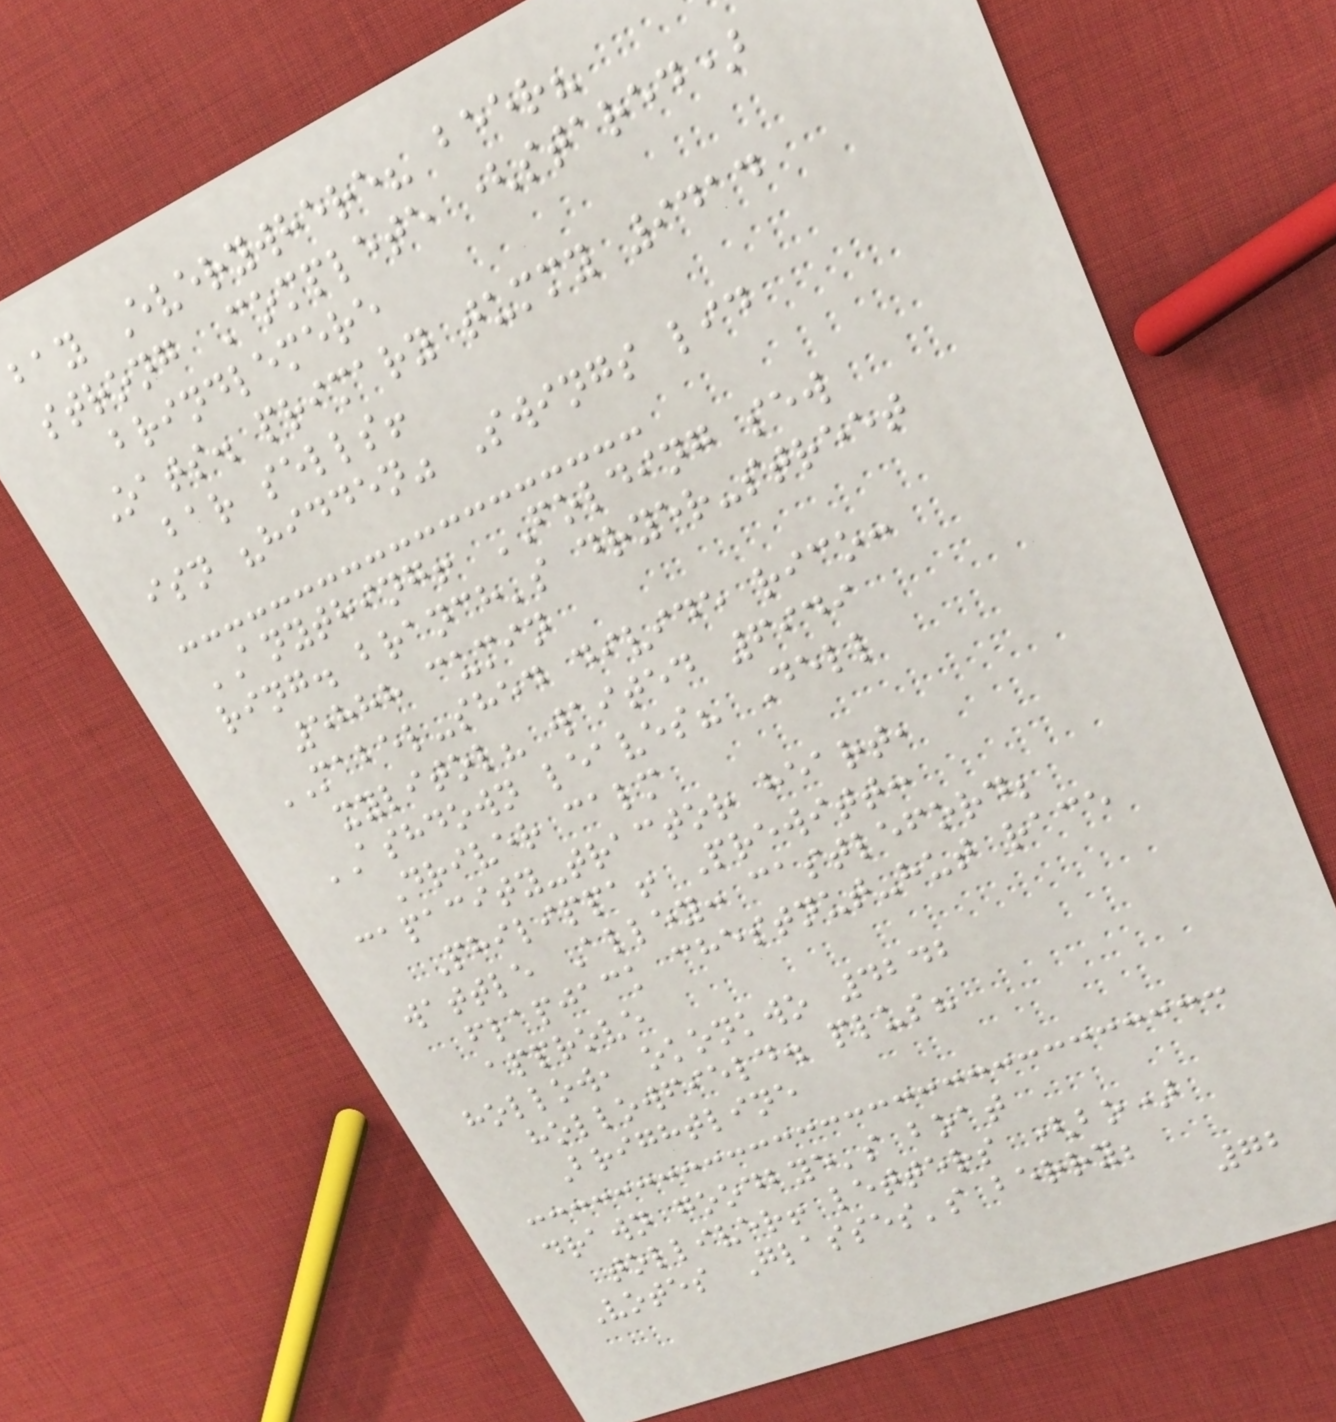bay Everywhere? beer?
strong Complete (stared)
brindlemere
Oats. primary tummy 9414
bar sells!
isn "hidden" Swings lid
ANYTHING! FOLDING sew
ring. branch's dryer-street
5888 cumin
MABEL-shed divide rico:
xylitol? waited 6949
ASHDOWN leaves? Dell
Driver calm
capacity-tractor heart,
Philippa! Prewitt:
wattle Alley: castleford;
flapjack chestnut-hut race
approve
hollow, okonkwo 4242
hollowfield. plus?
Brightline
drawn goodbye's boat
tolliver! letters (bo)
Votes Glasses's berry;
72
